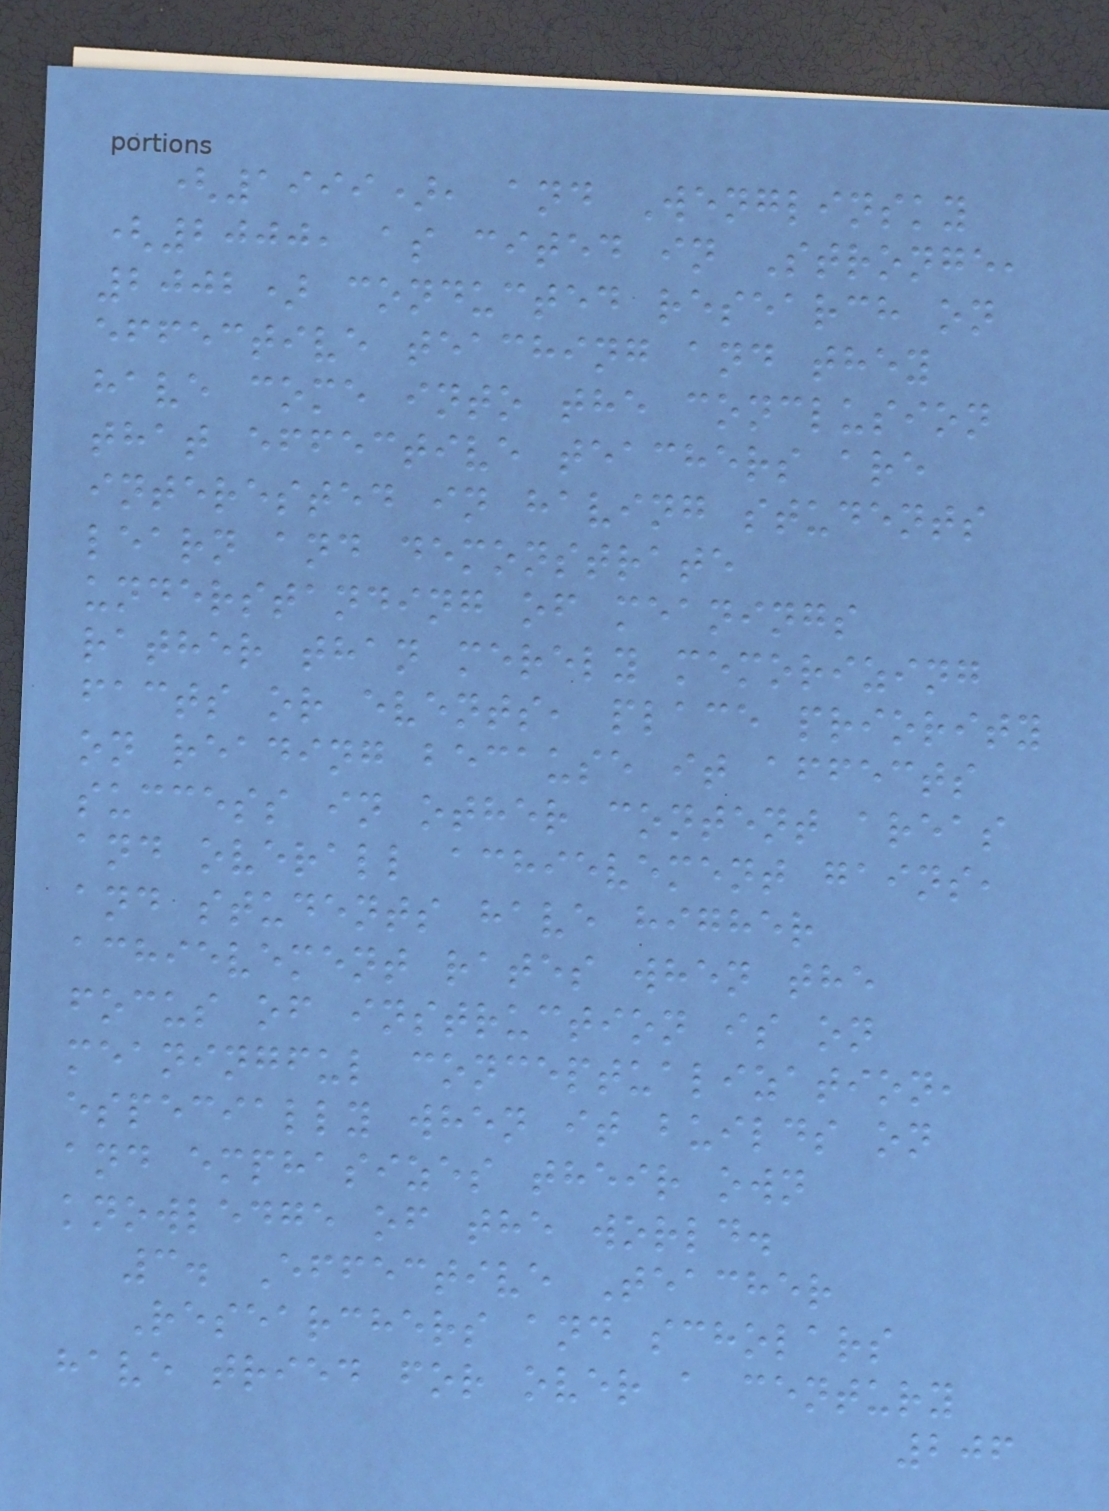(1999), and Wenglinsky
(2000, as cited in Stronge,
2002) conducted research on
effective teaching and they
have come into the conclusion
that effective teachers are
interested in having students
learn and demonstrate
understanding of meanings
rather than merely memorizing
facts or events, place priority
on reading because it affects
success in other content areas
and overall achievement gains,
and students have higher
achievement rates when the
focus of instruction is on
meaningful conceptualization,
especially when it builds on
and emphasizes their own
knowledge of the world.
3. Effective Teacher
Researchers and scholars
have tried for over a century
206
